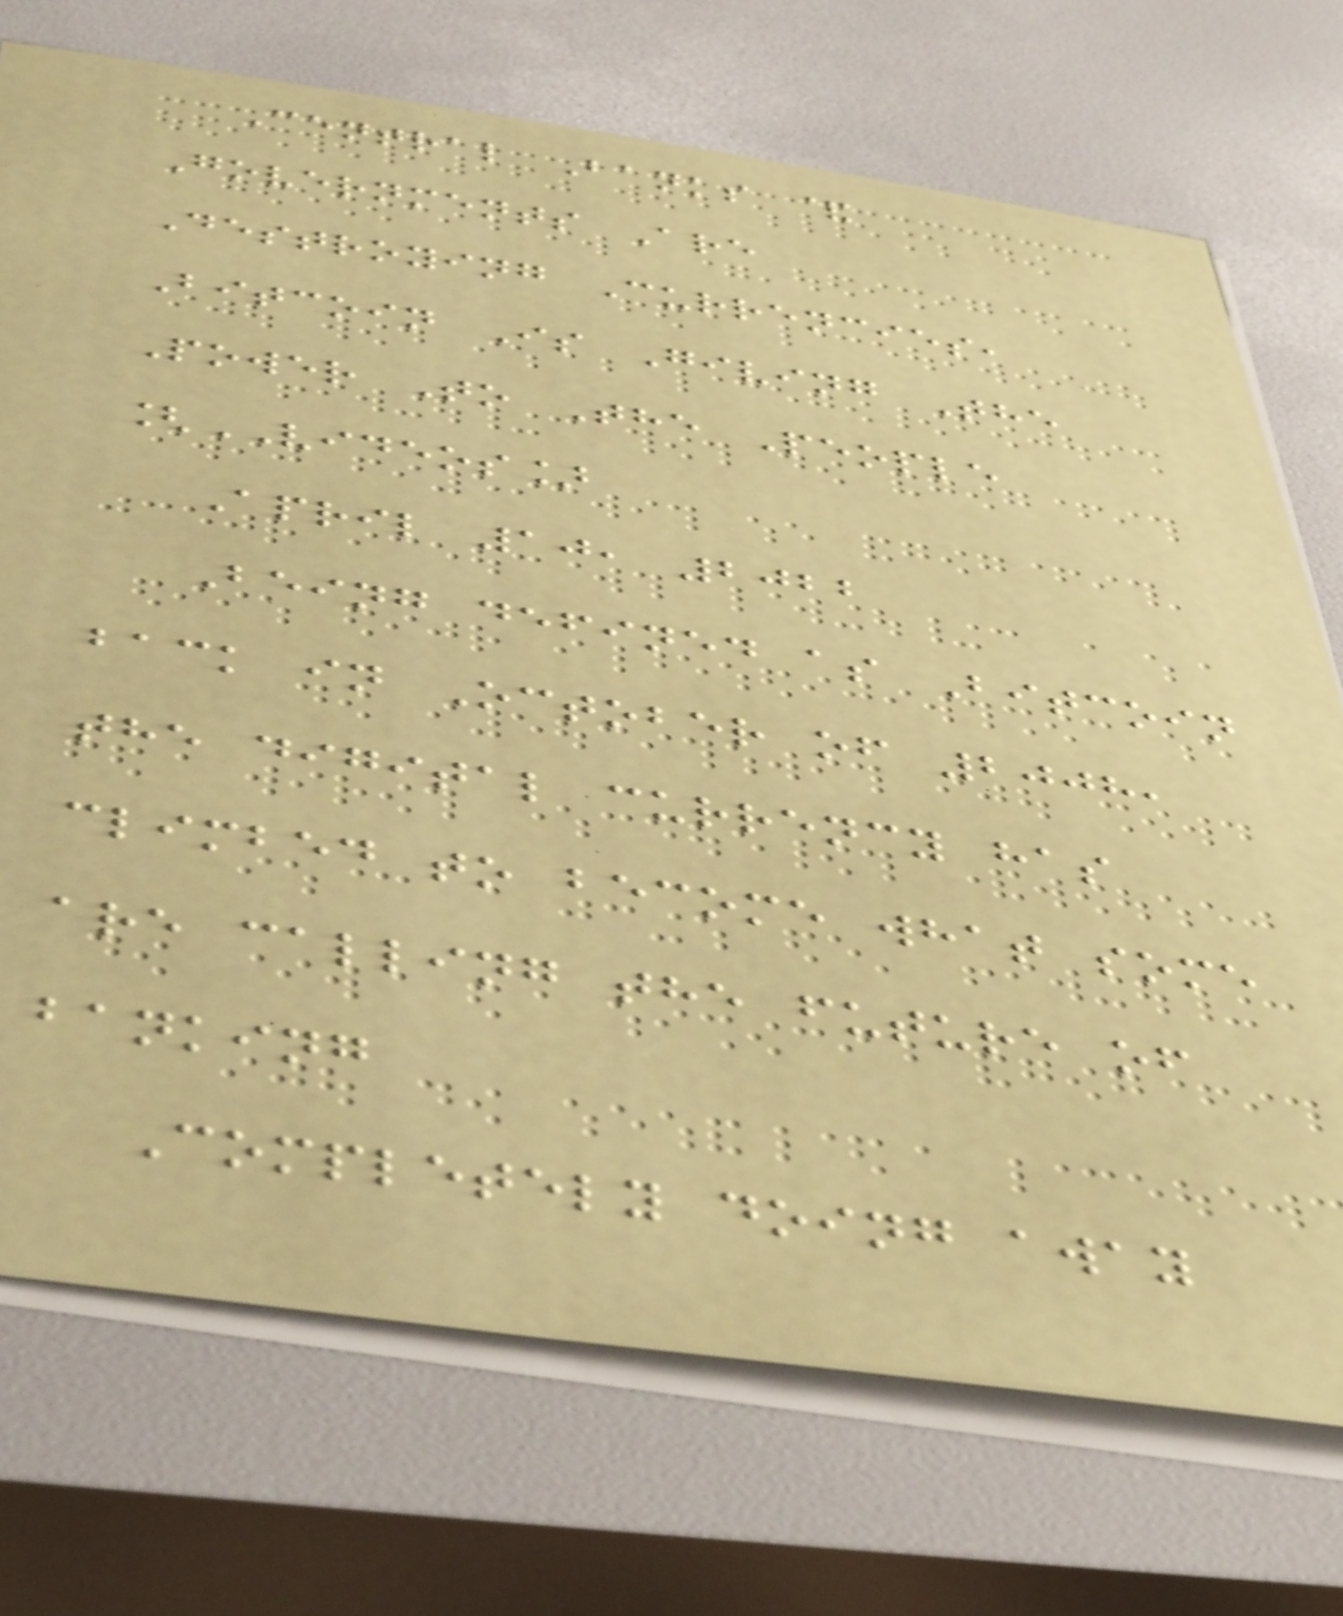Central Banks &
Governments Are
Destroying Currencies,
Bitcoin Is Giving The
Power To The People
[VIDEOS]
April 10, 2022
Being defined as Bitcoin
back in October of 2008,
the digital currency has
climbed to become what some
are calling the future of
banking
Completely doing away
